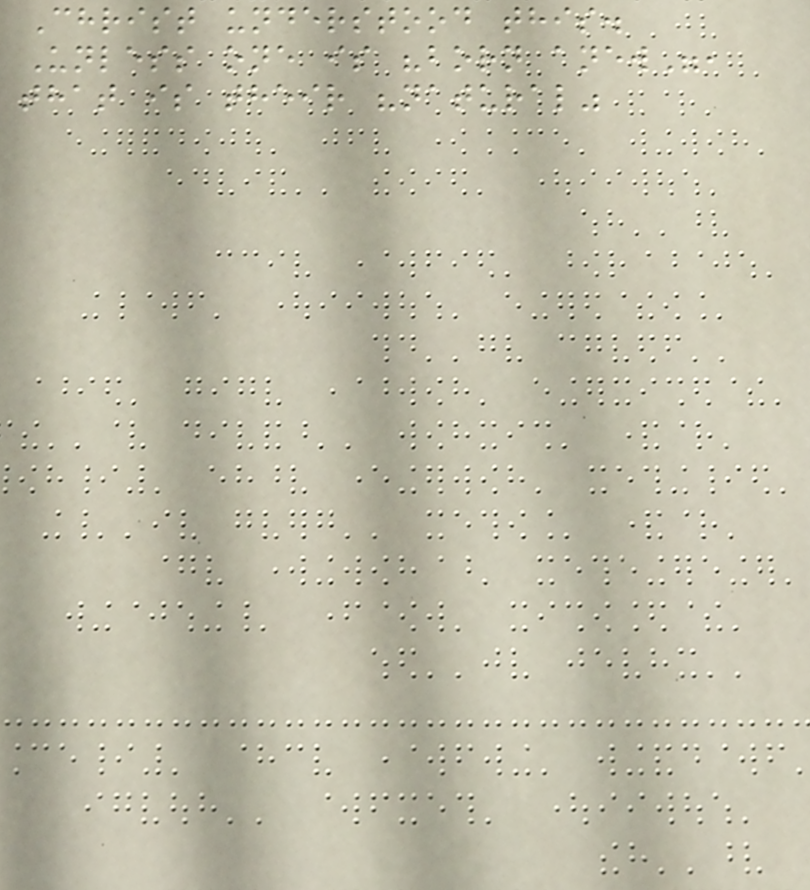Christ understood this.
Unless one is "born anew",
that is their "natural"
